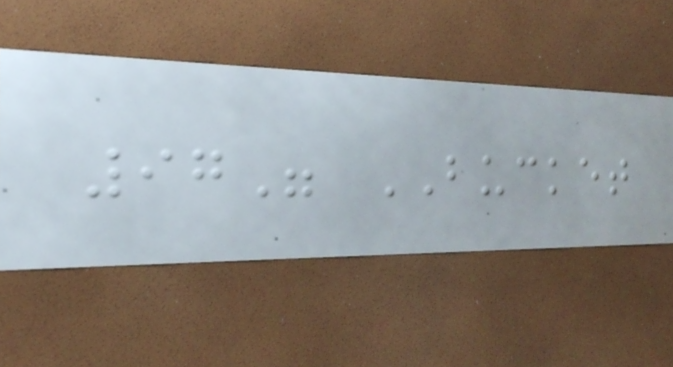97" BUCKET
